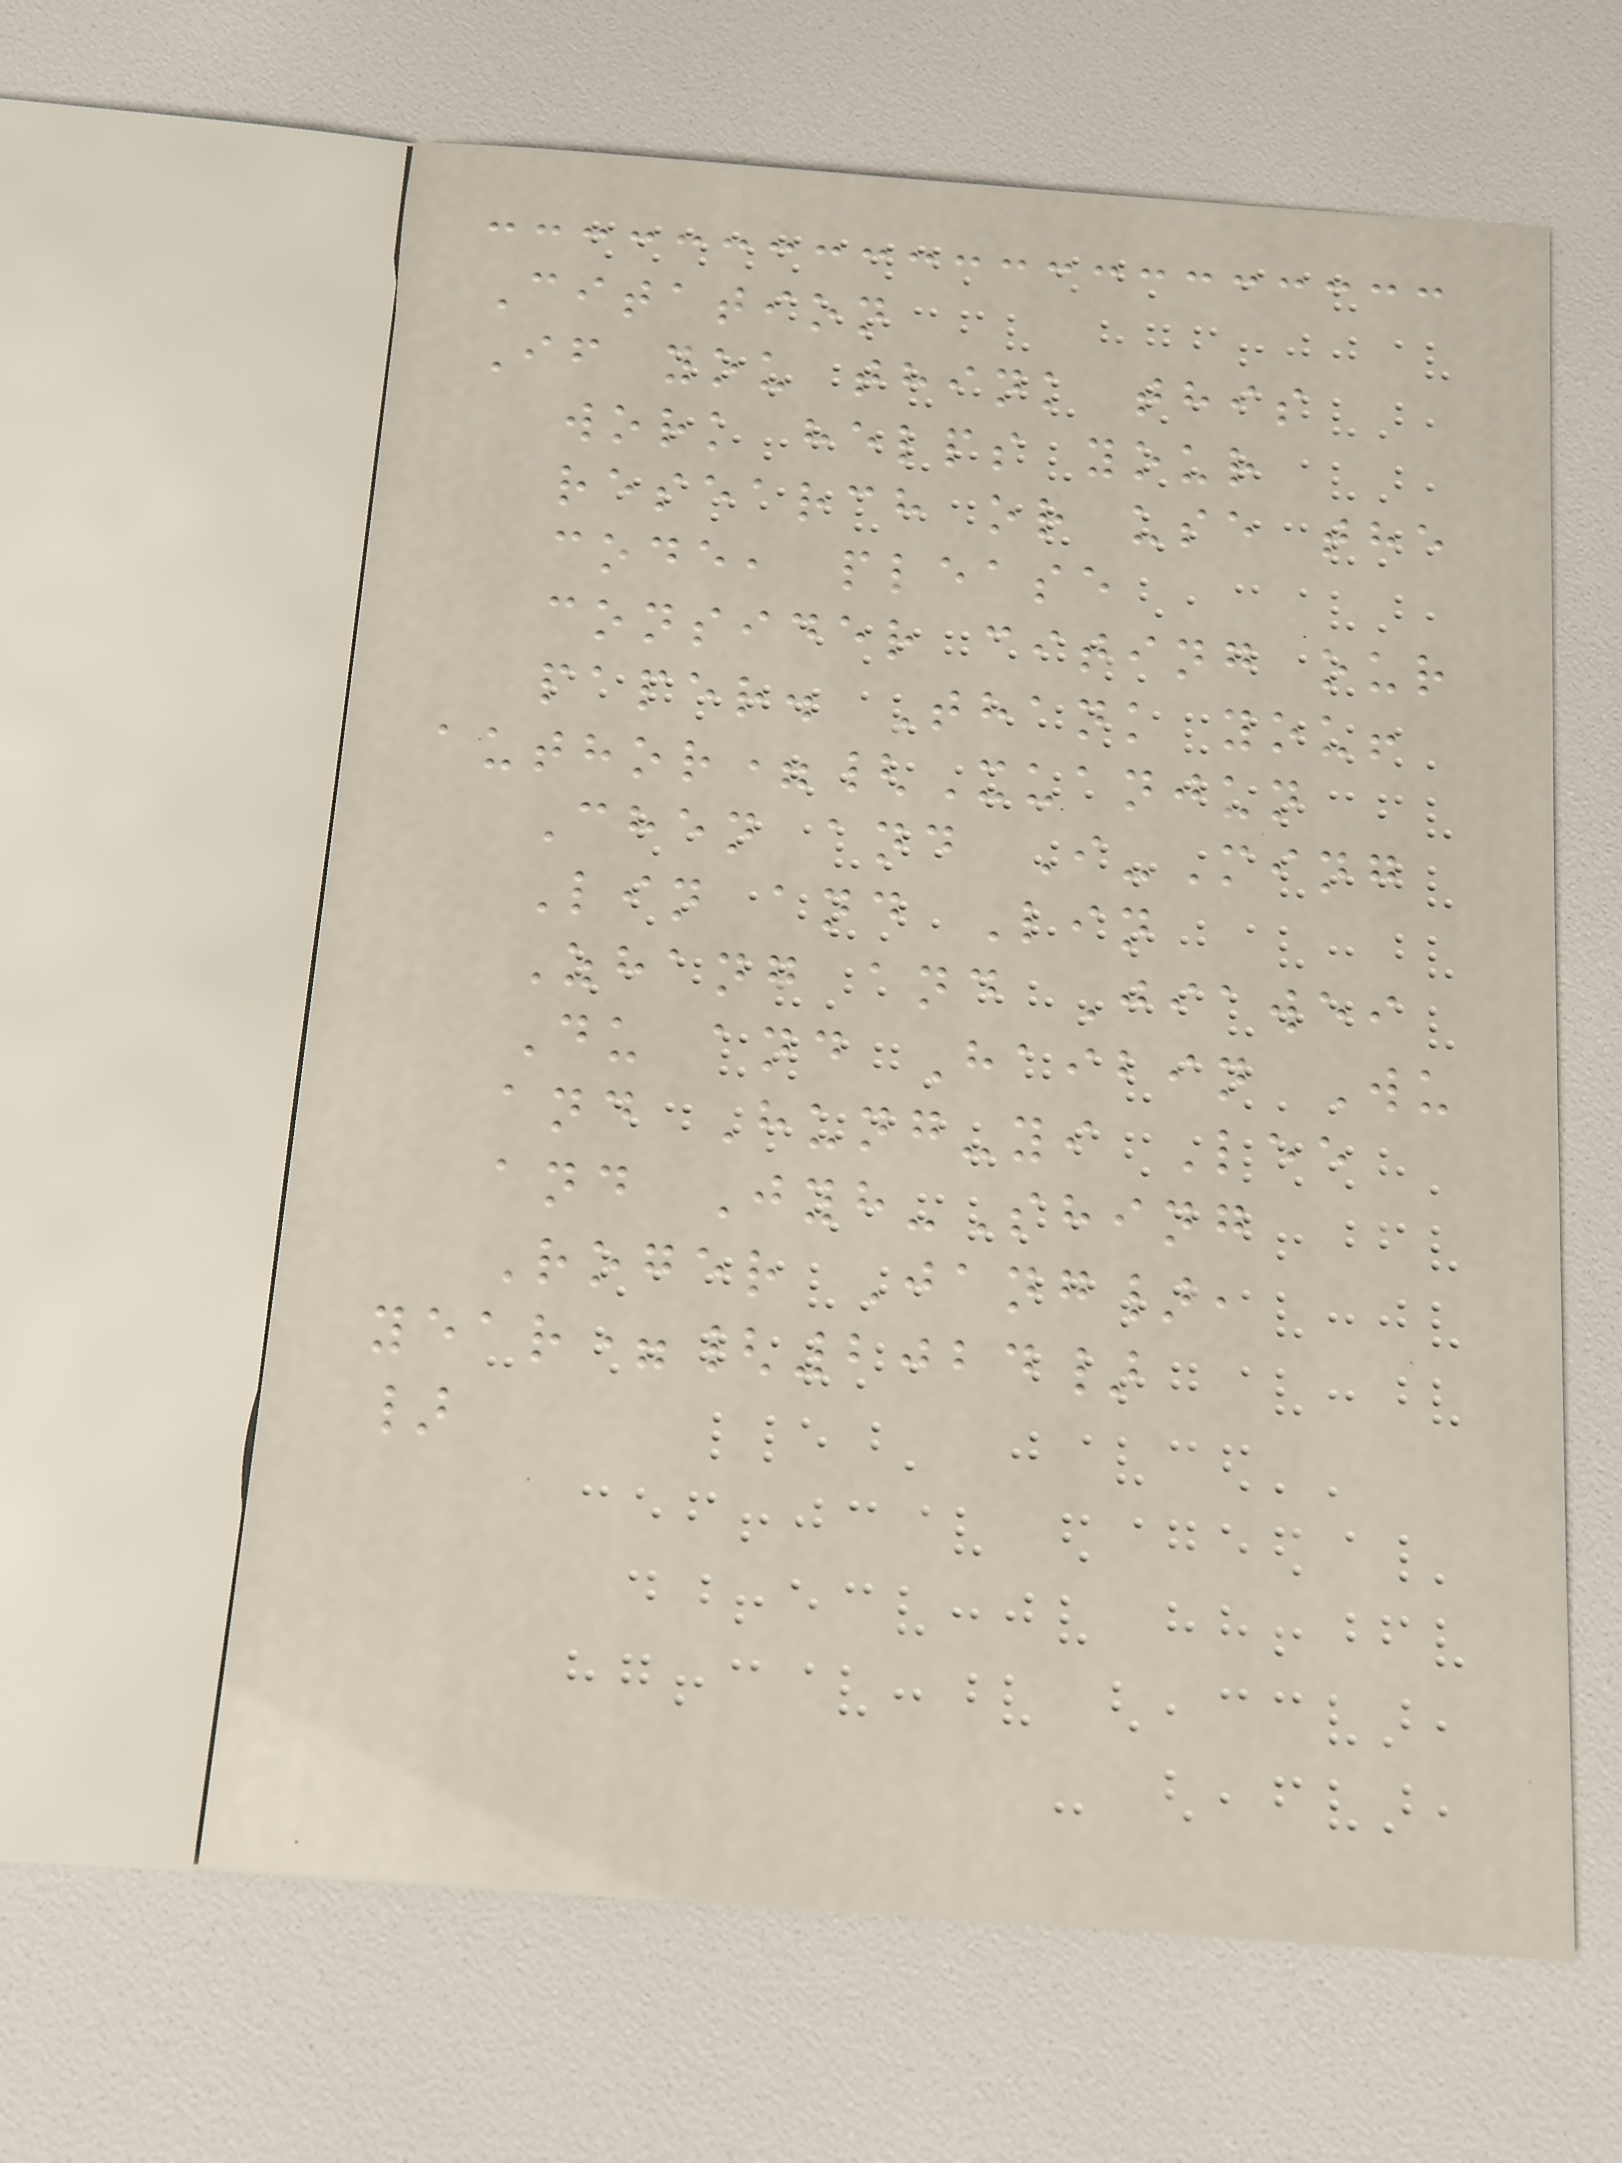Citation
If you think this
work helps your
research or use the
code, please
consider citing our
paper. Thank you!
author={Xuanjun
Chen and I-Ming
Lin and Lin
Zhang and Jiawei
Du and Haibin Wu
and Hung-yi Lee
and Jyh-Shing
Roger Jang},
year={2024}
}
